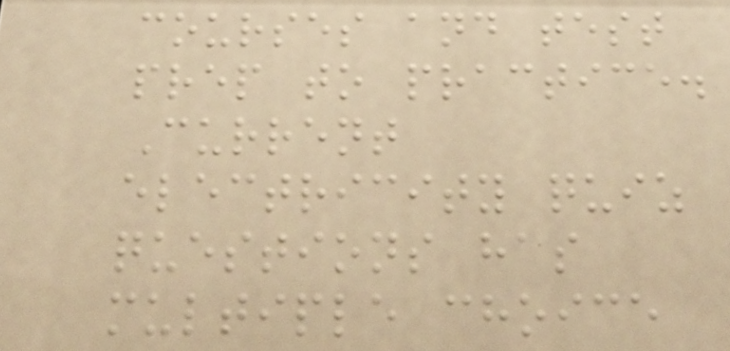courses and test
prep to practice.
Current
electricity quiz
questions has
multiple choice
